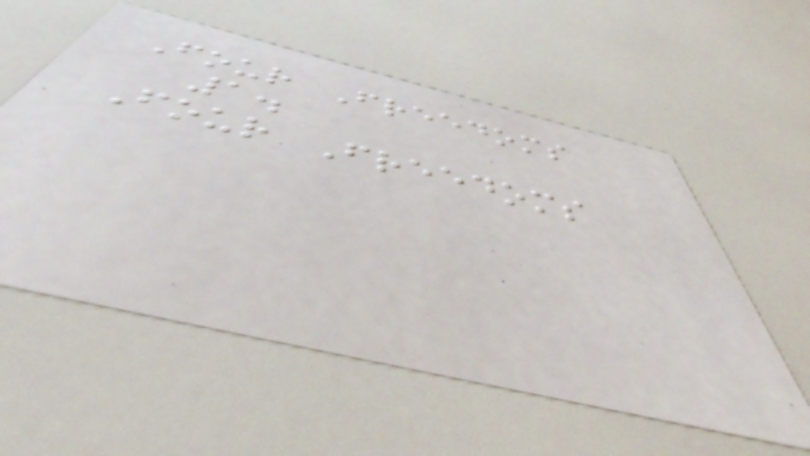Four Freedoms
1.
Four Freedoms
